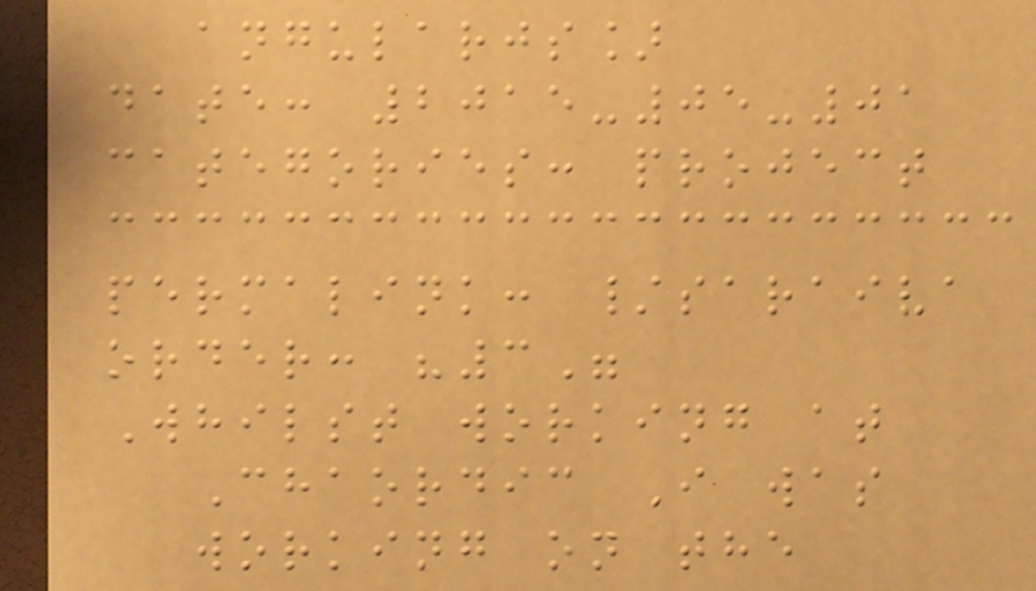angularjs]
date: 2015-05-01
categories: project
permalink: /saraiva
order: "3"
Whilst working at
Chaordic I was
working on the
